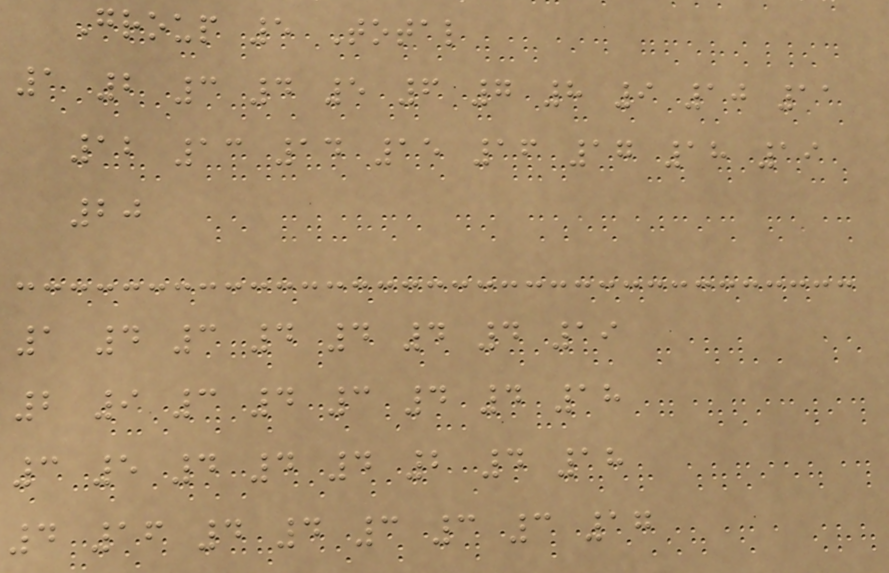Group 5 Total
1 2 3 4 5 6 7 8 9 10 11
12 13 14 15 16 17 18 19
20
1 4 3 4 4 4 4 19
2 9 3 4 3 4 4 18
3 5 4 4 4 2 4 18
4 16 4 4 3 3 3 17
